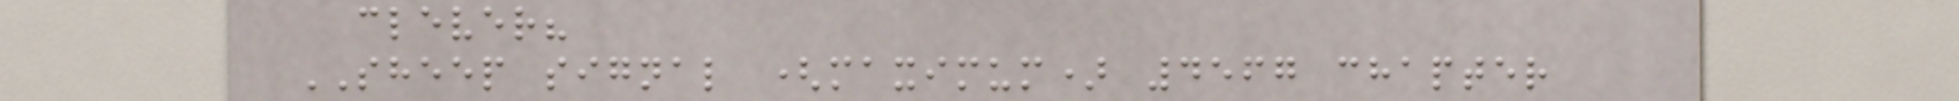clever?
SHEEP signal (maximum) 4567 chapter
